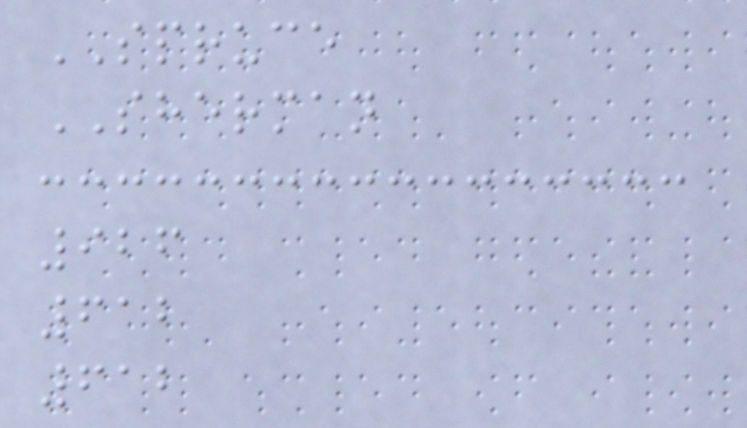SPRUCE
SHERMAN
926
612
612
